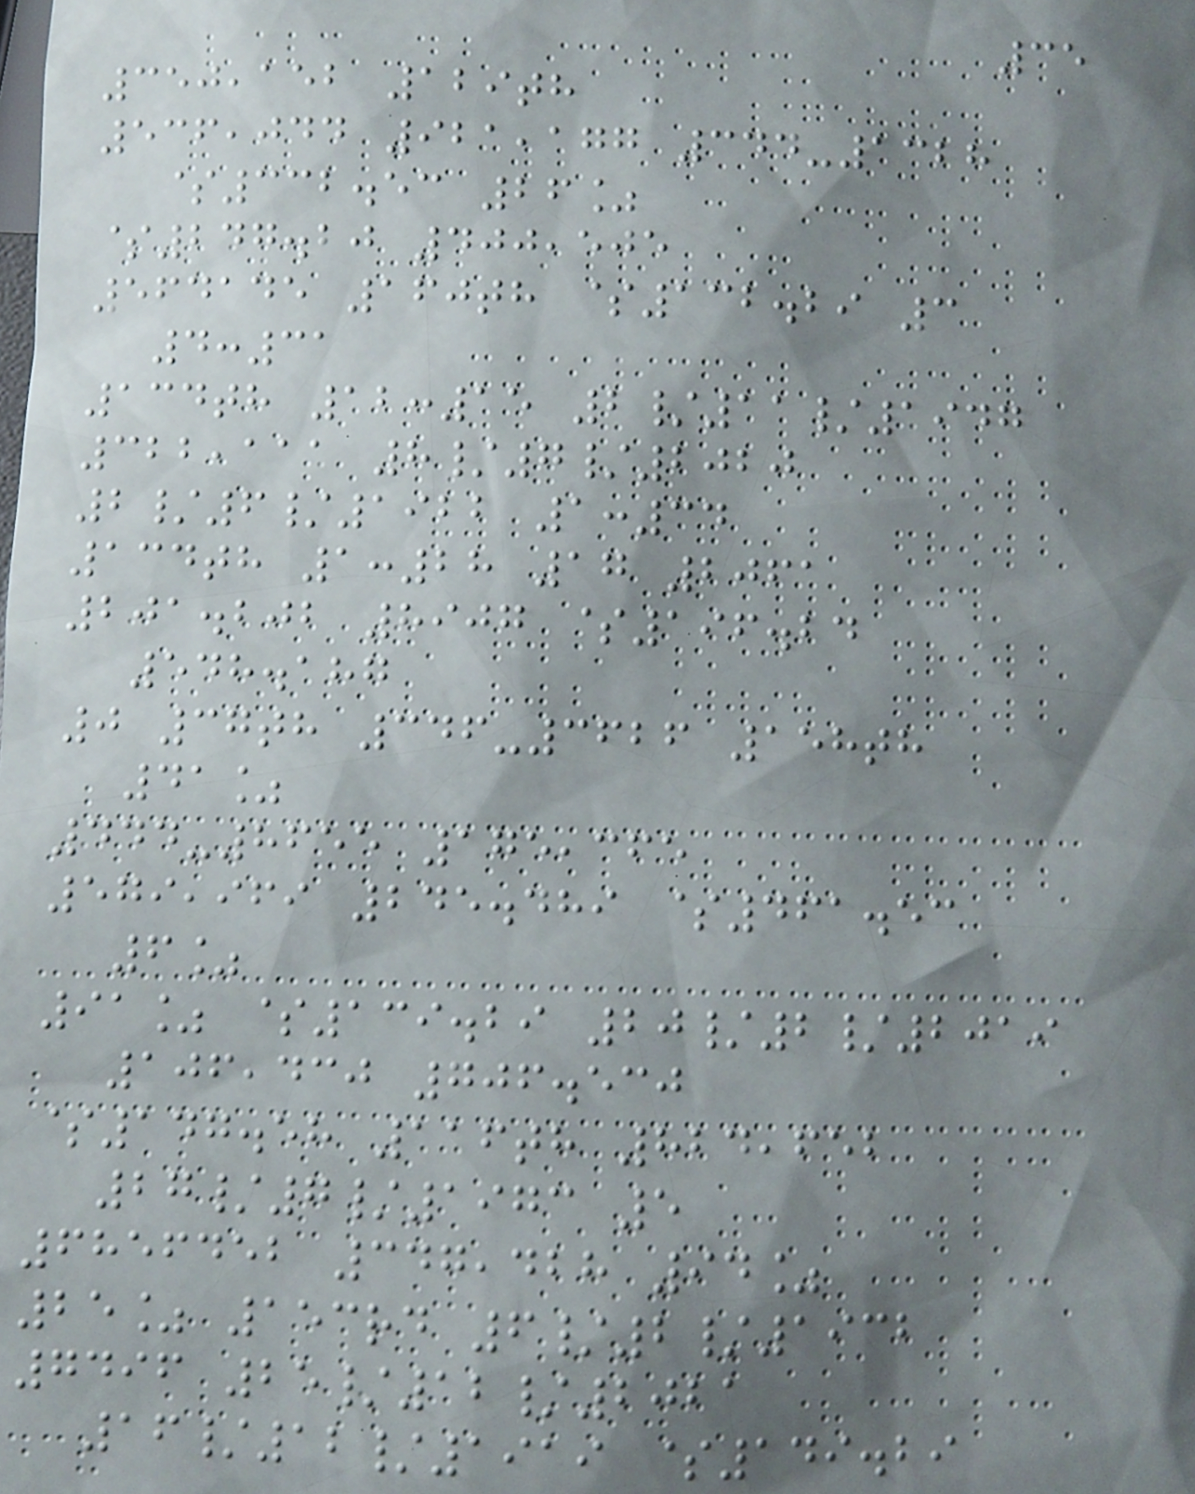35
350,152 129th
536,044 921,177 344-1328
$332.53 26%
$247.20 400,505
564145 160th $132.29 3
4:31
134th 12:15 2/11/1947
322,111 8/7/2020
2/6/1922 1:34
134th 1:28 17 2061
201.202 8907 $196.24
548.187
0 37th 346-3626 158th
41%
444-8655 175,365
579,969 245.489 $461.53
6%
91% $139.29 20/2/2019
106,430 706.530
$147.58 116th 824,652
27/7/1973 5
6856452 347,428 94%
25% 153rd 6/2/1932
7496 25/12/2021
16/12/1919 $149.29
